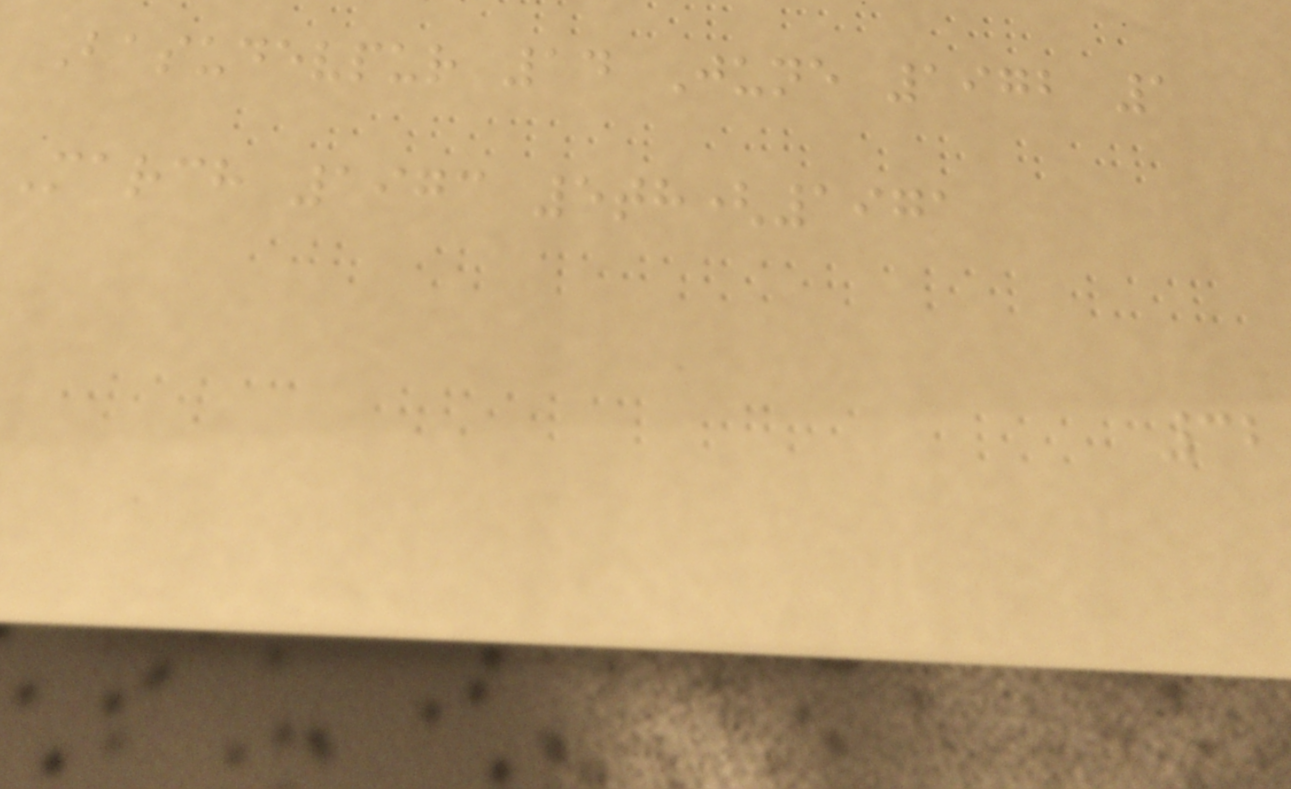Basudevpur 14 June 1972 1
March 1973 5th(1971
32
